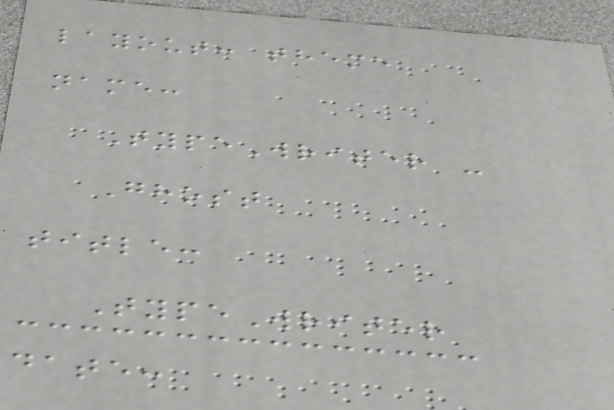layout: theme
name:
TypeWriter -
Ghost
title:
TypeWriter
date:
